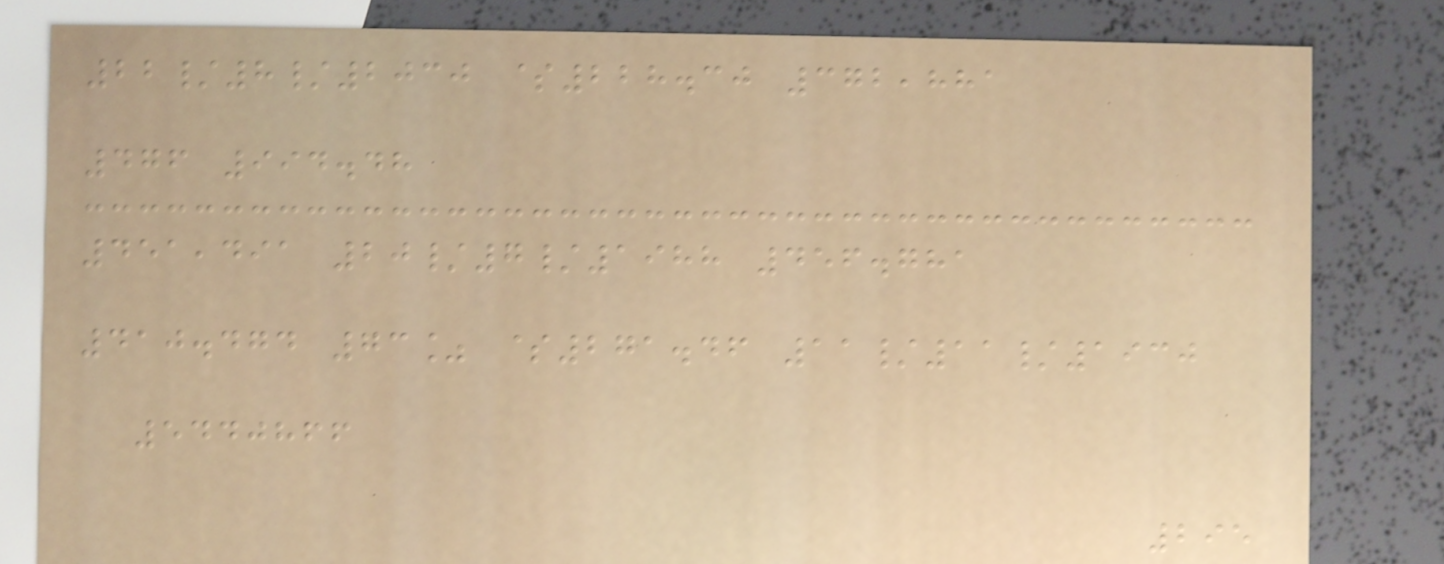22/8/2030 $228.30 372,881
476 994.48
451,491 20/7/1988 456.781
410.474 73% $271.46 11/11/1930
5440866
295
